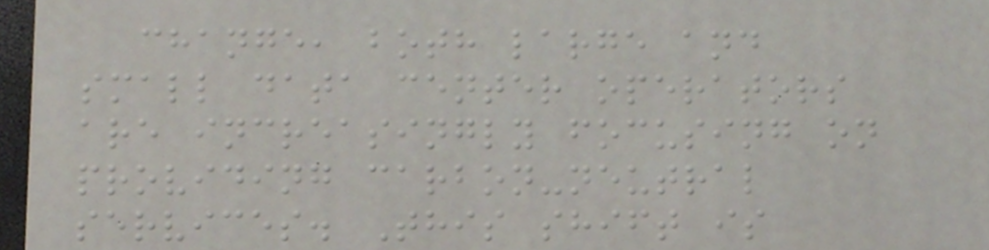change, both large and
small data center operators
are increasingly focusing on
providing carbon-neutral
services. This shift is
